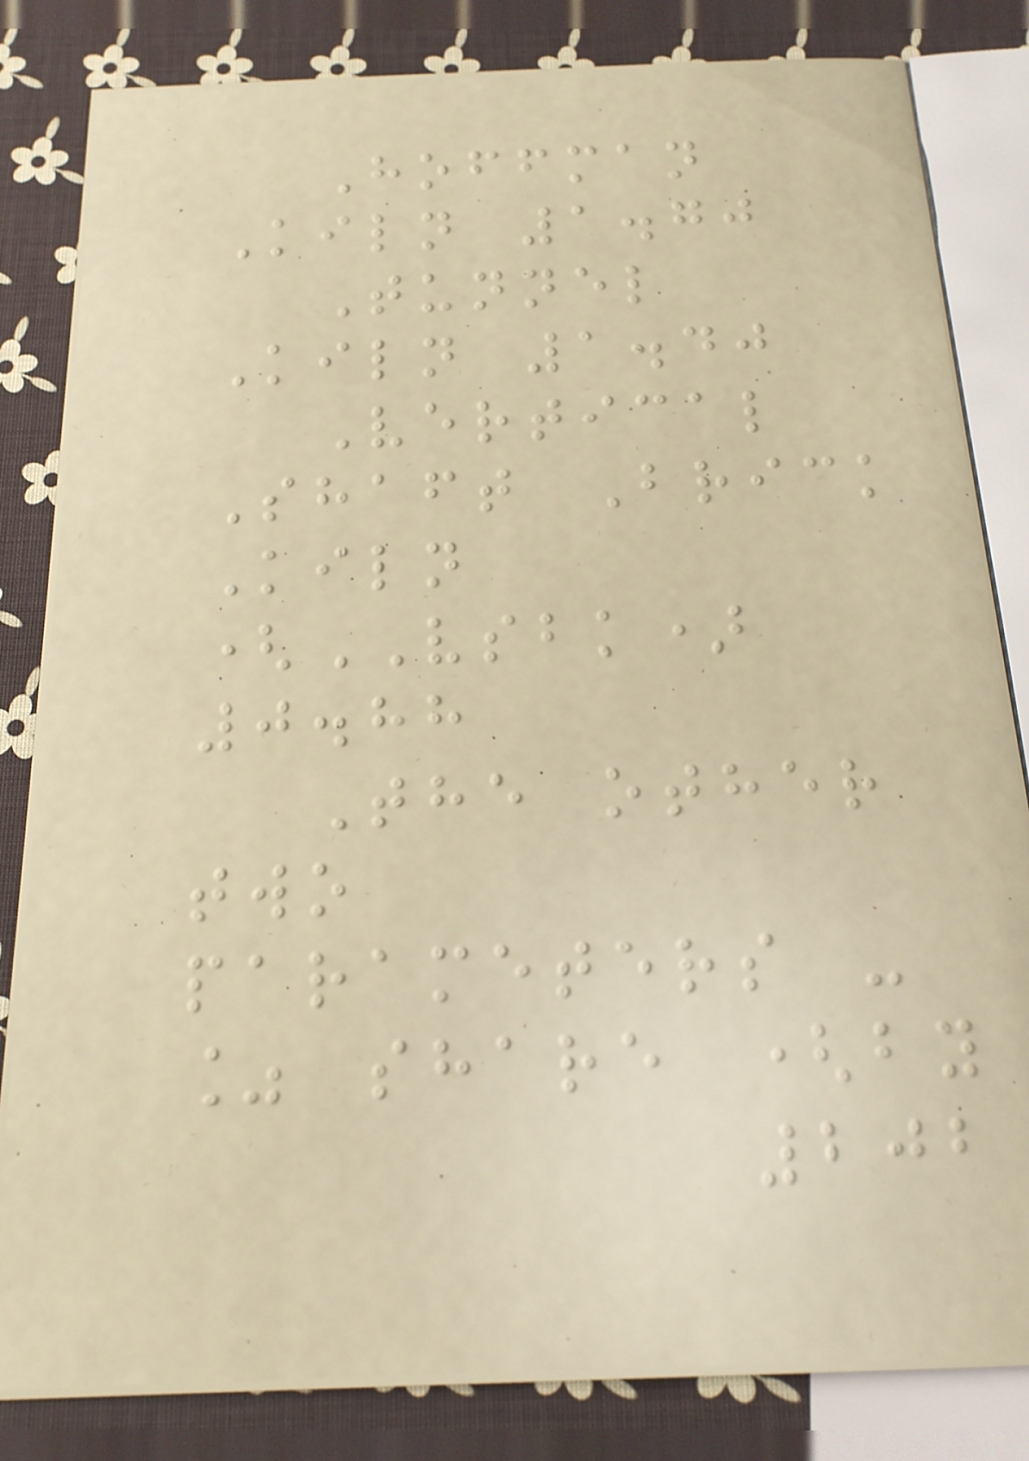Hoffman
Kiln 1.70
Tunnel
Kiln 1.40
Vertical
Shaft Brick
Kiln
(VSBK)
0.88
The other
two
parameters -
% share (by
202
